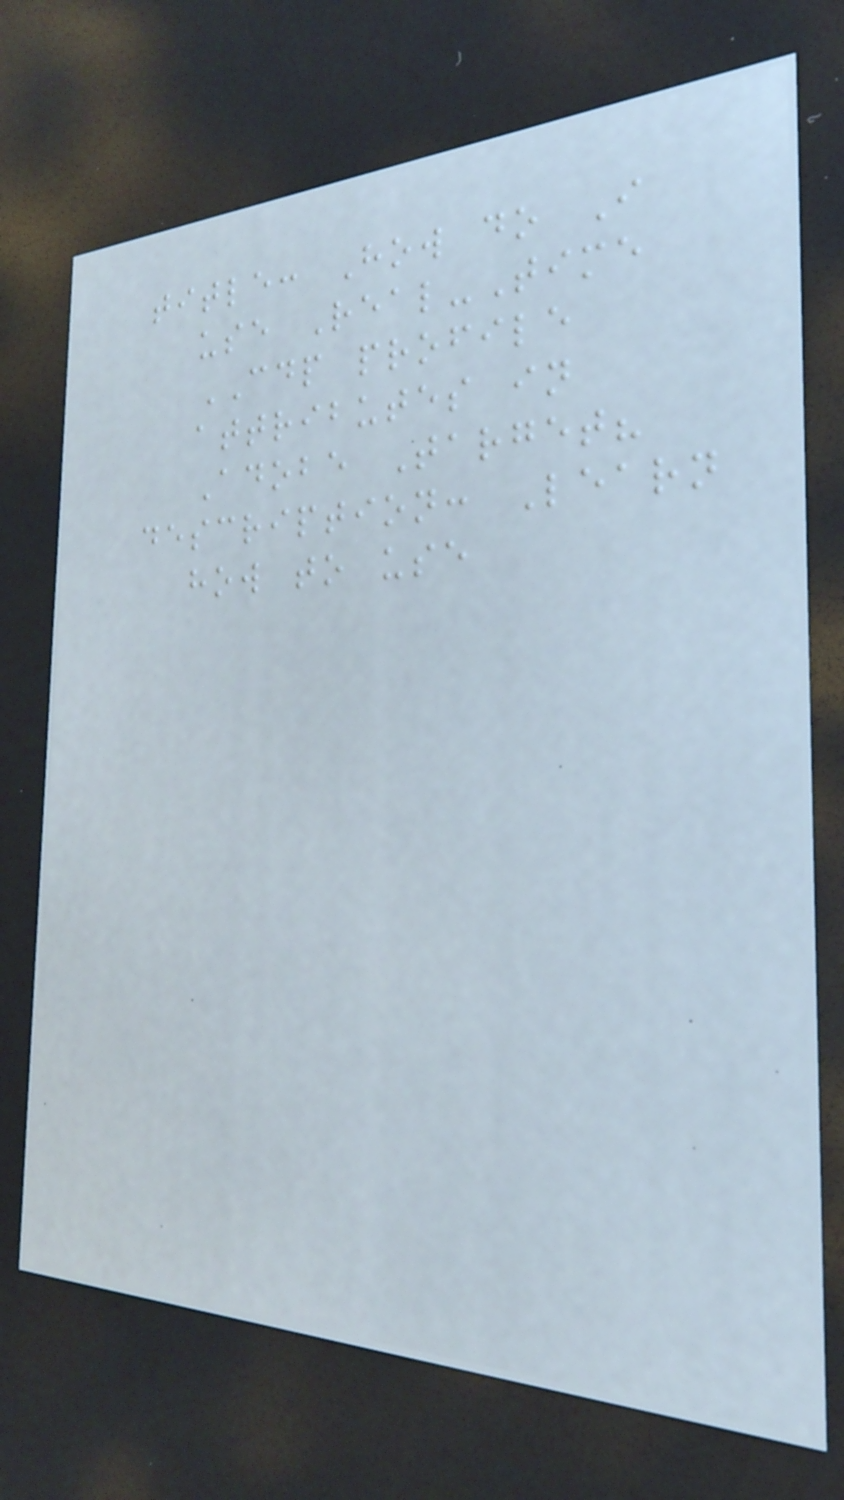title: How do I
use Real-Time
CDP profile
attributes in
Adobe Target?
description: Learn
how to use
